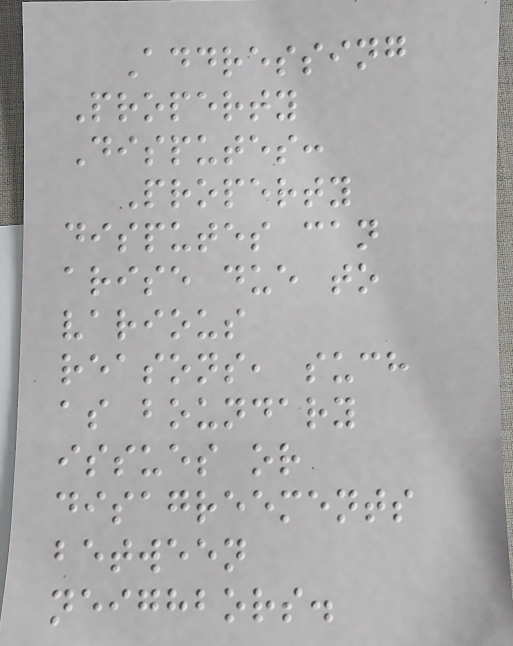Addressing
Property
Disputes:
Property
disputes can
arise due to
various
reasons, such
as boundary
issues or
disagreements
between
neighbors.
